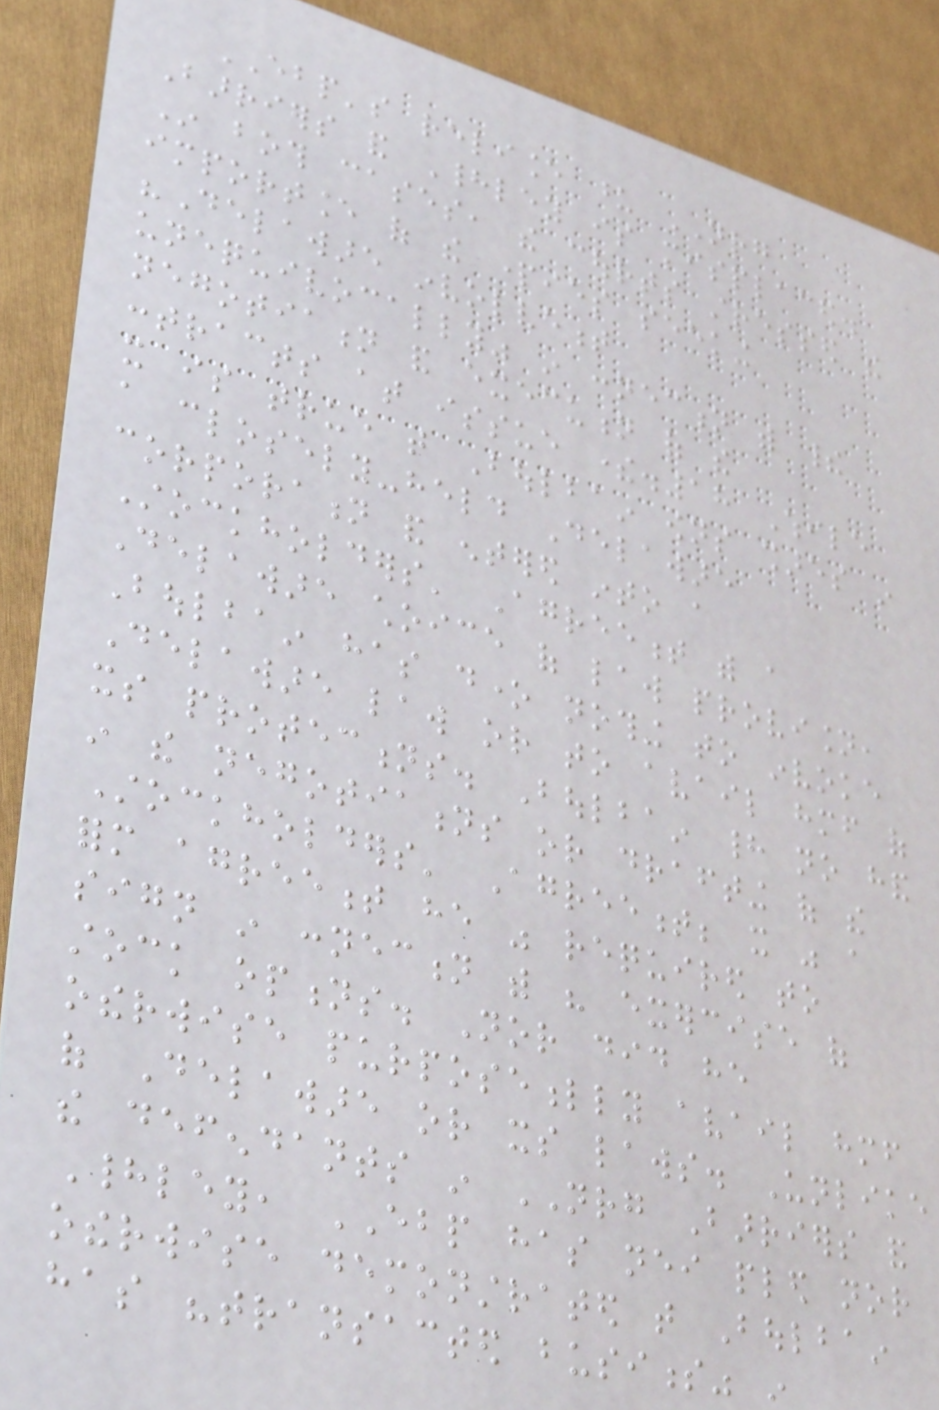EBP's reliance upon NRG
Barriers and Hadley is misplaced.
In both cases, the courts stressed the
importance of the parties seeking
"Delaware involvement
unequivocally" in connection with their
negotiation and execution of the
contracts at issue there.18 While
it is true that Boulbain owns shares in
a closely-held Delaware
corporation and entered into a
Stockholders' Agreement with a
Delaware choice of law provision,
Boulbain has done nothing to invoke
Delaware law or to avail himself of
its protections. Boulbain had no hand
in the negotiations or drafting of the
Stockholders' Agreement; it was a
form agreement he was required to
sign in connection with his exercise of
stock options. Nor did he
otherwise purposefully avail himself
of Delaware or its laws. Unlike
the defendants in NRG Barriers and
Hadley, EBP has neither pled nor
otherwise demonstrated that Boulbain
has "transacted business" in
